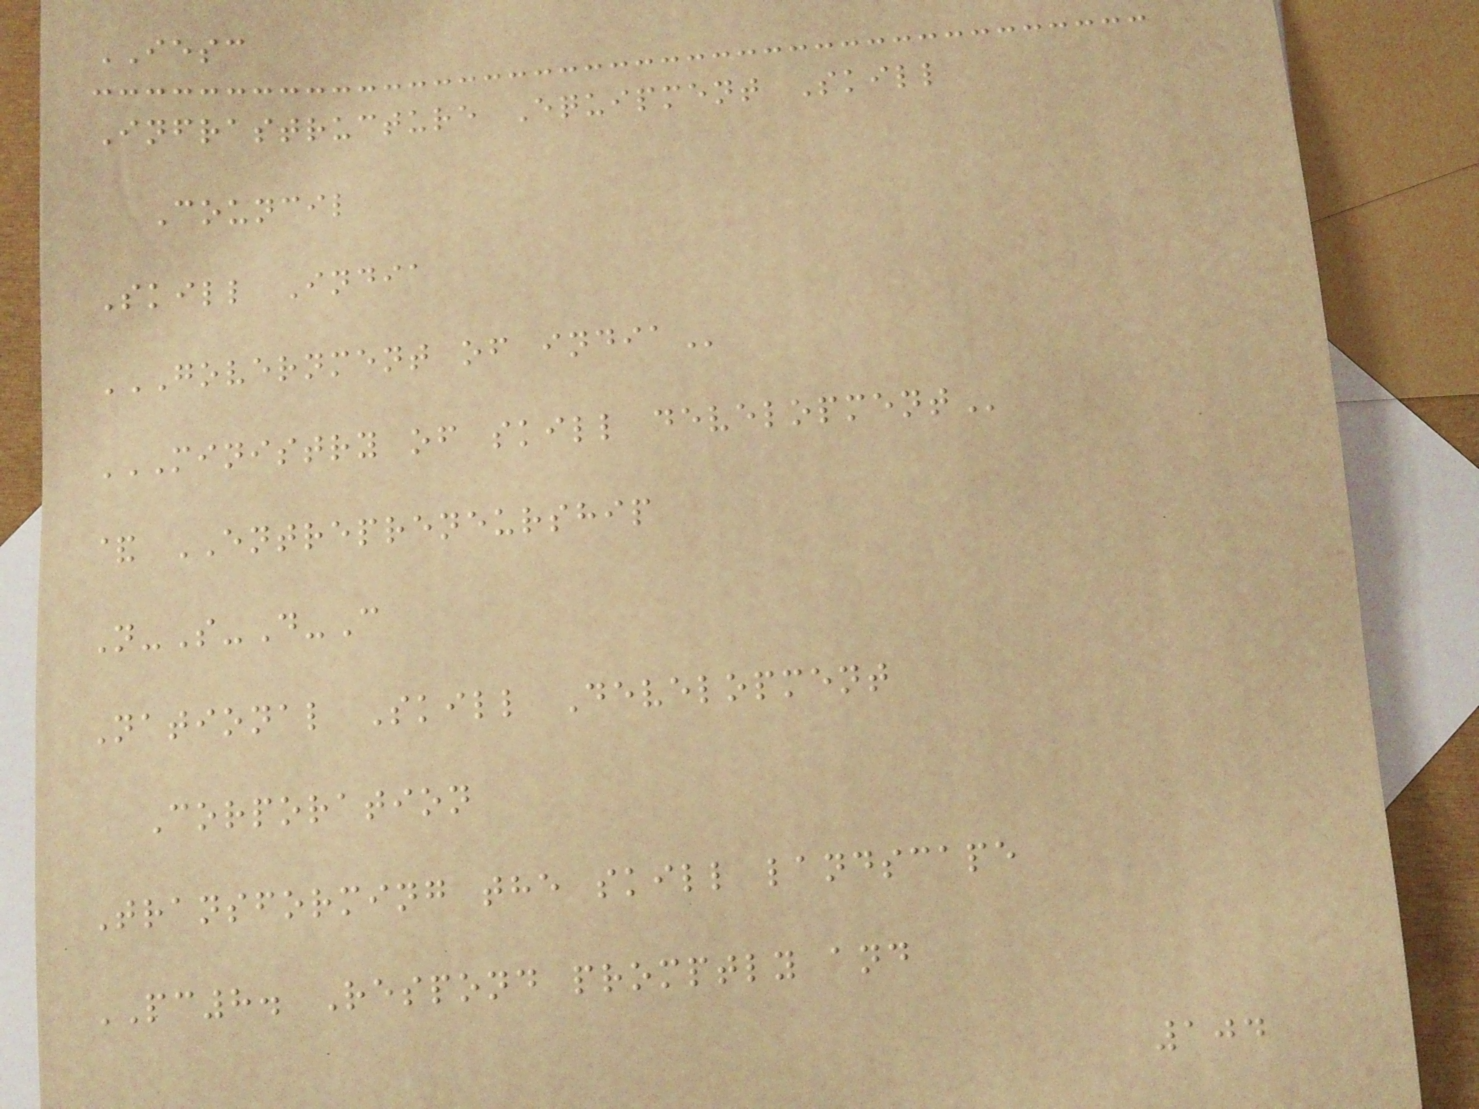IESC
Infrastructure Equipment Skill
Council
Skill India
GOVERNMENT OF INDIA
MINISTRY OF SKILL DEVELOPMENT
& ENTREPRENEURSHIP
N-S-D-C
National Skill Development
Corporation
Transforming the skill landscape
PC8. Respond promptly and
104
